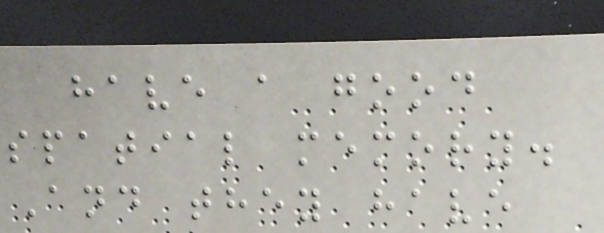have a good
spatial memory.
And they have
